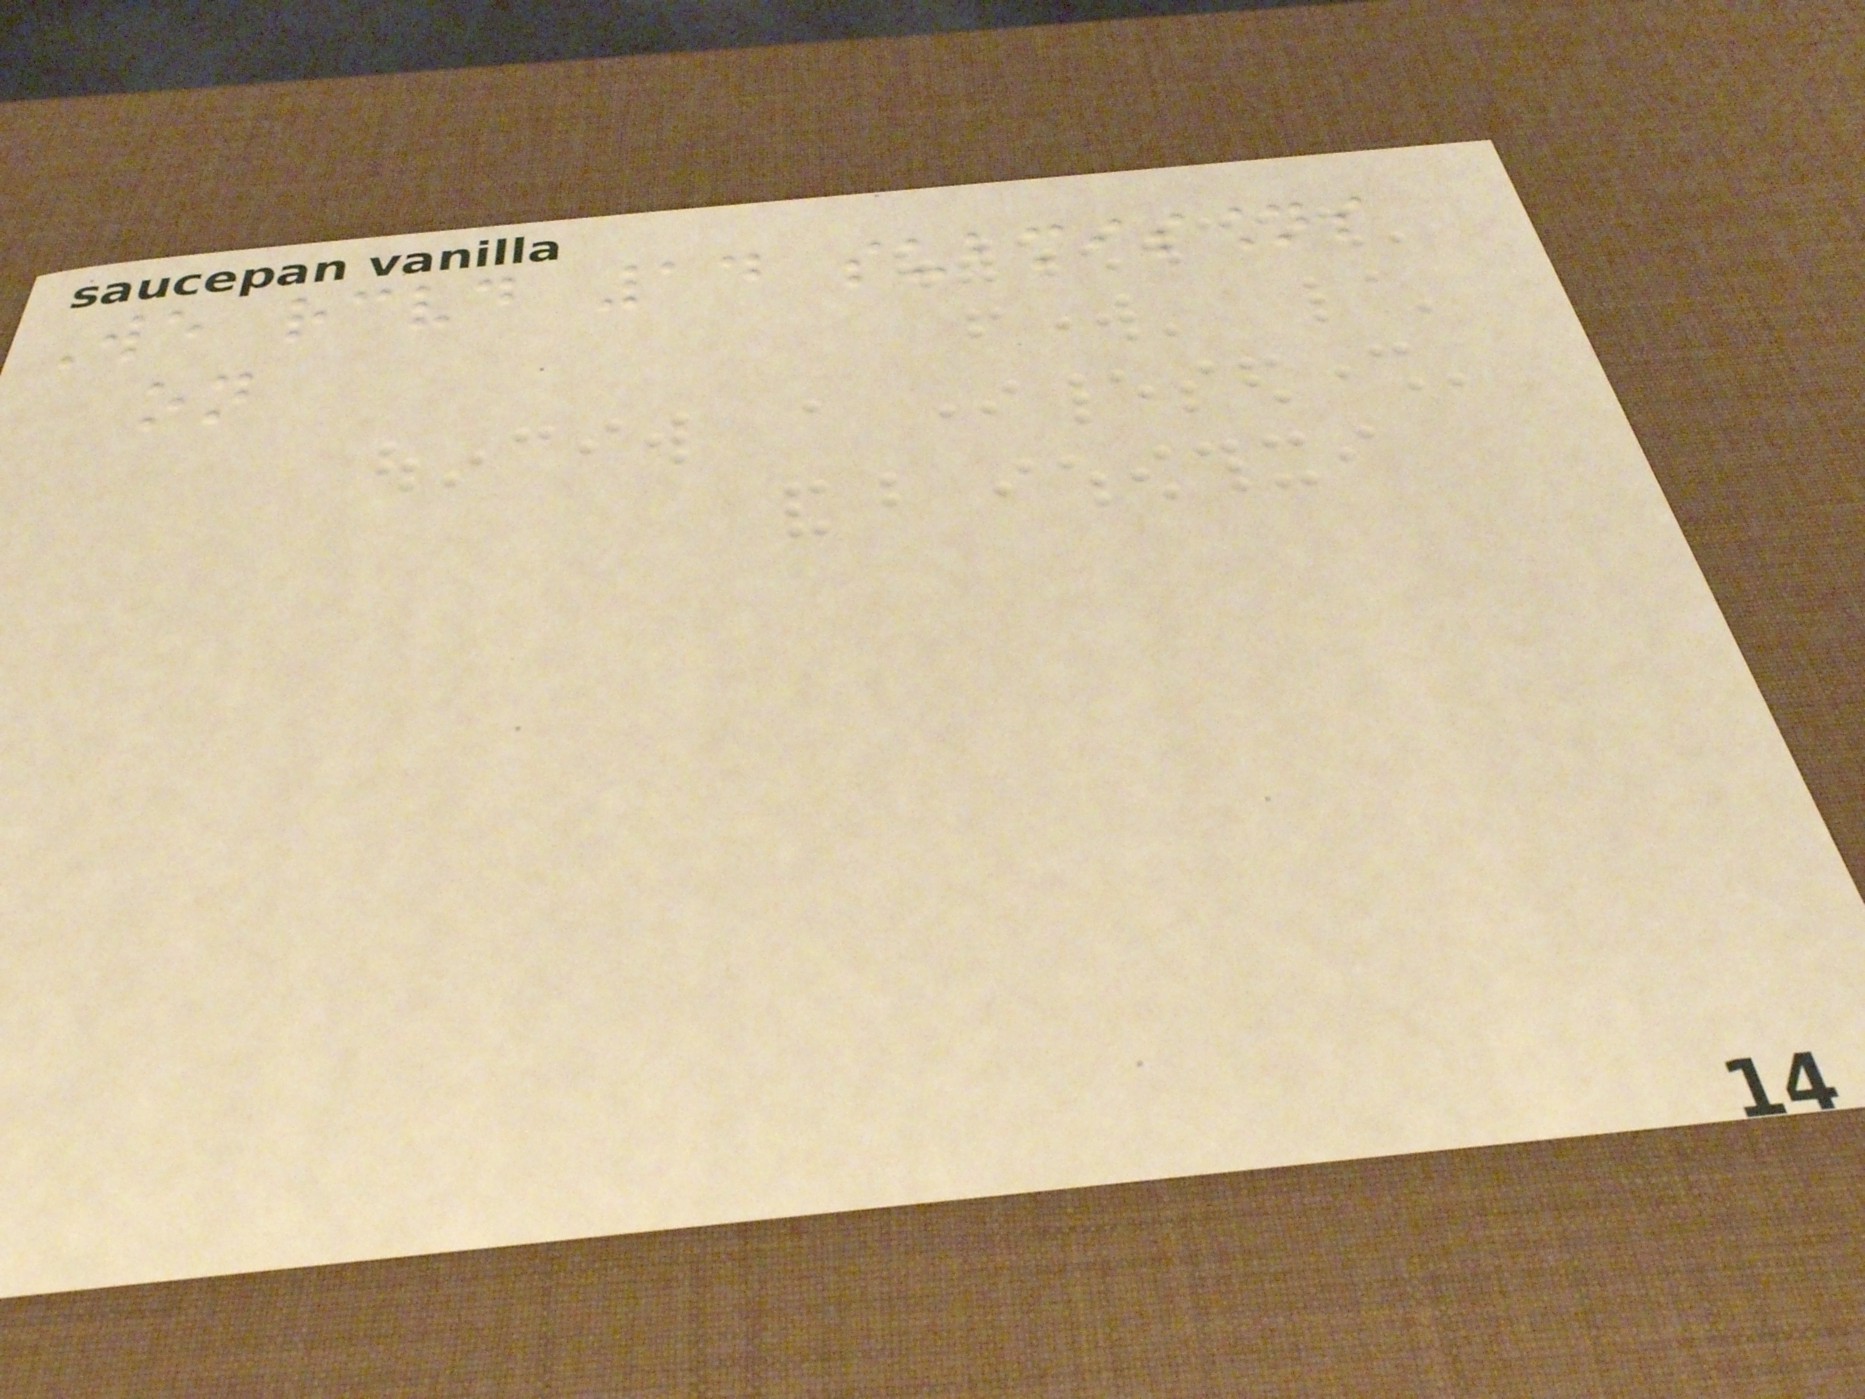We received 14 submissions
on
